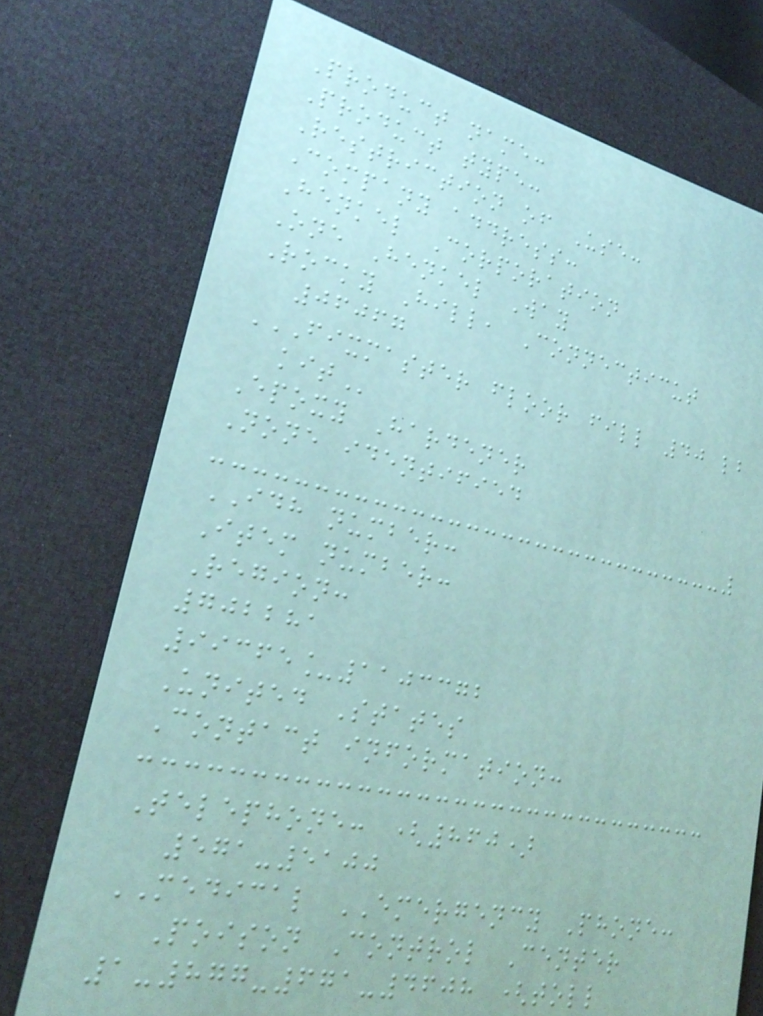Product name:
Product type:
Restriction of Use:
Company address:
Henkel Corporation
One Henkel Way
Rocky Hill, Connecticut
06067
FIXMASTER FLOOR FILL 40 LB
KIT
Epoxy Hardener
None identified
IDH number:
Item number:
Region:
702281
99365_1103372
United States
Contact information:
Telephone: (860)
571-5100
MEDICAL EMERGENCY Phone:
Poison Control Center
1-877-671-4608 (toll
